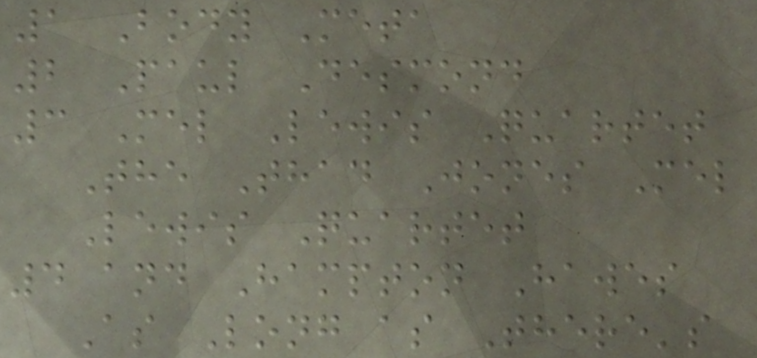1 Body Meta
2 Paul Desmond
3 Mel Lewis Quartet
The Thad Jones Mel
Lewis Quartet
4 and Hampton Hawes
As Long as There's
